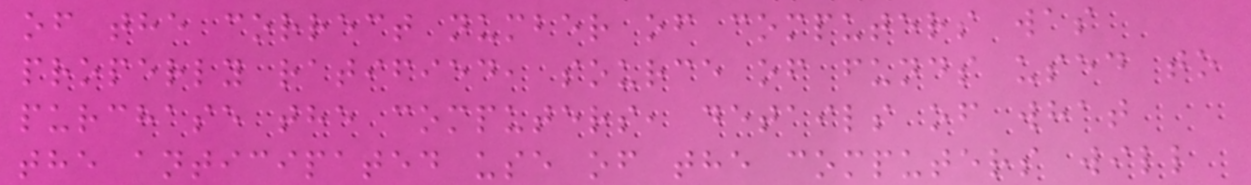of the correct number of computers was
properly ratified, source of funds used to
purchase the computers, details of what
the anticipated use of the computers will
